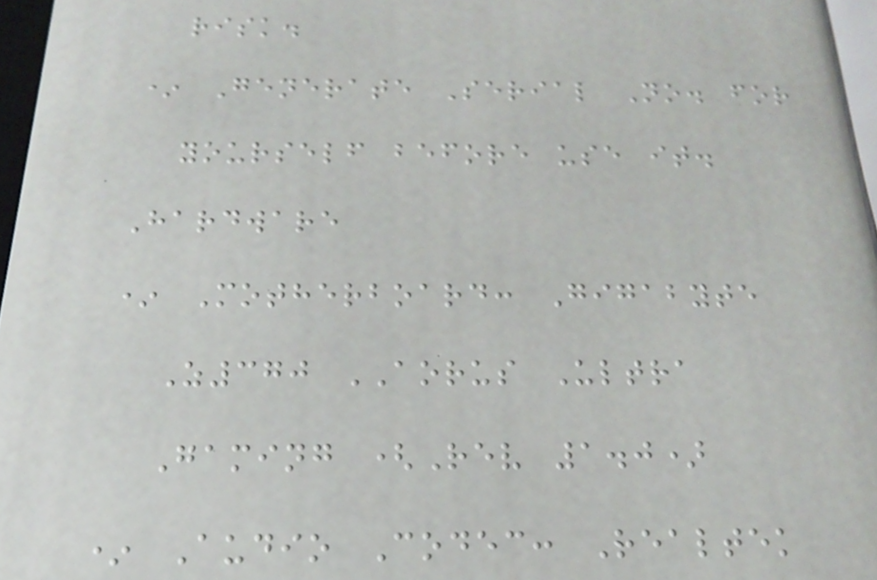risk.
* Generate Serial No. for
yourself before use it.
Hardware
* Motherboard: Gigabyte
Z370 AORUS Ultra
Gaming (Rev 1.0)
* Audio Codec: Realtek
